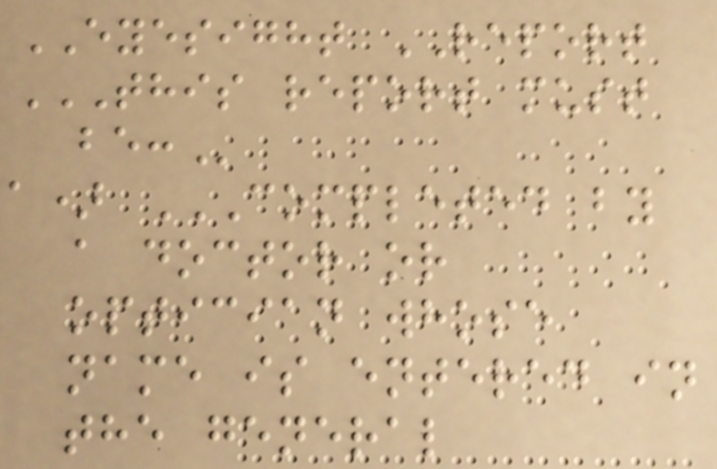EYESIGHT REPORT
THIS REPORT MUST
BE:
a) COMPLETED BY
A DOCTOR OR
OPTICIAN WHOSE
NAME IS ENTERED IN
THE GENERAL
